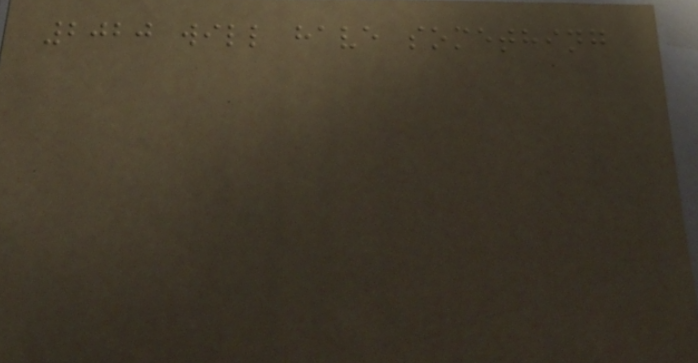2020 will have something
